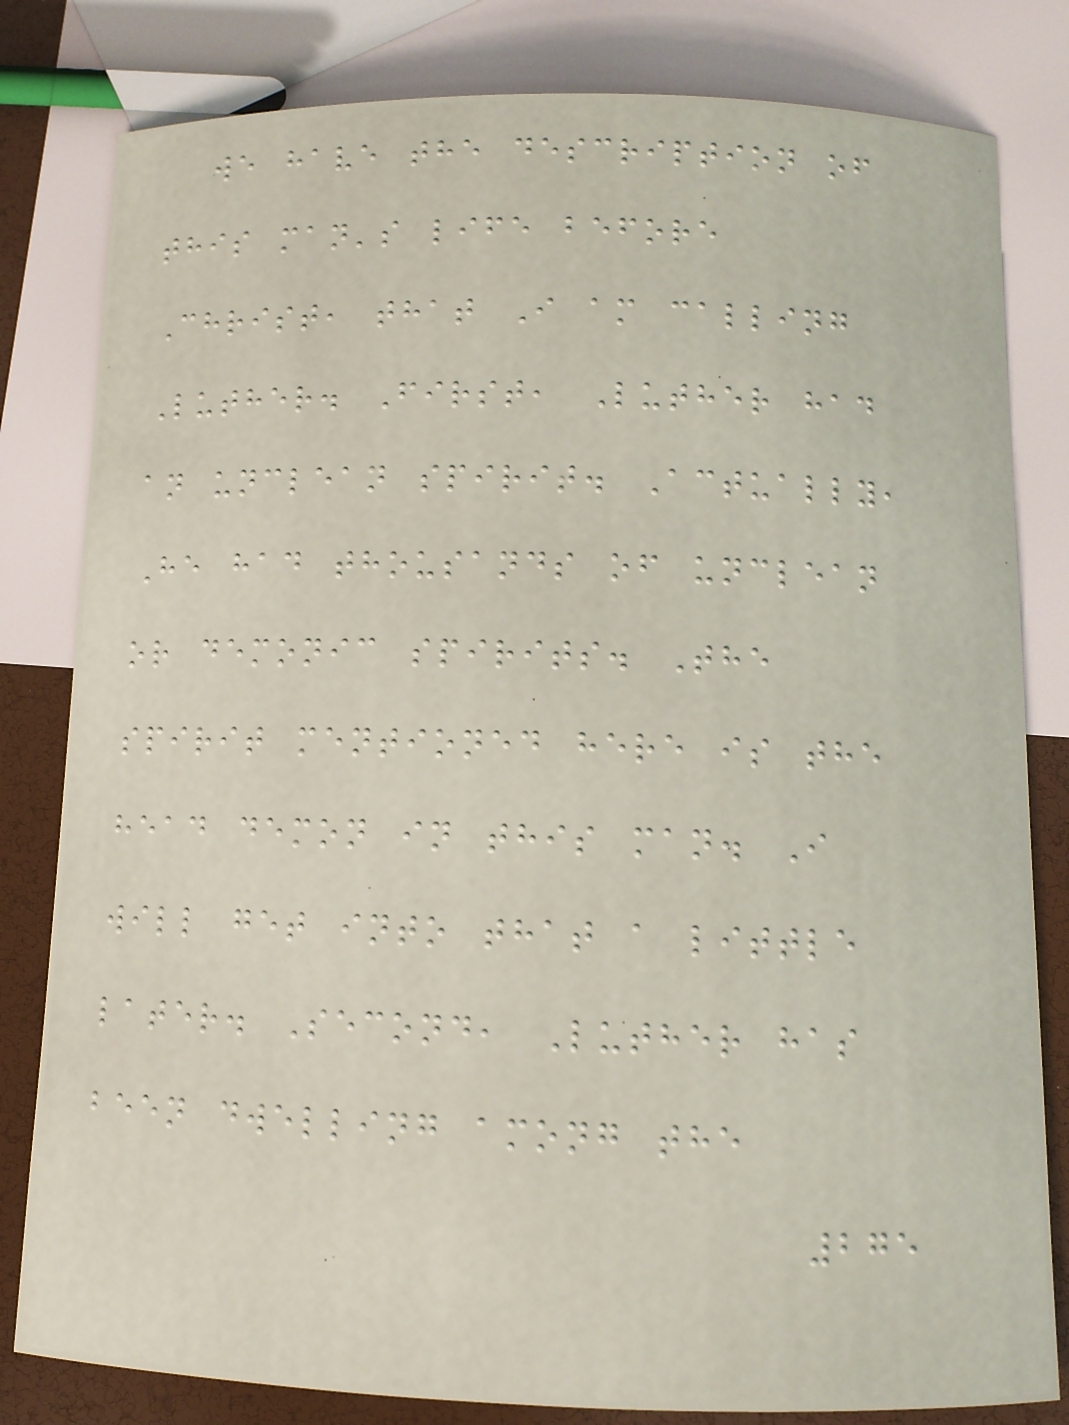we have the description of
this man's life before
Christ, that I am calling
Luther. First, Luther had
an unclean spirit. Actually,
He had thousands of unclean
or demonic spirits. The
spirit mentioned here is the
head demon in this man. I
will get into that a little
later. Second, Luther has
been dwelling among the
275
